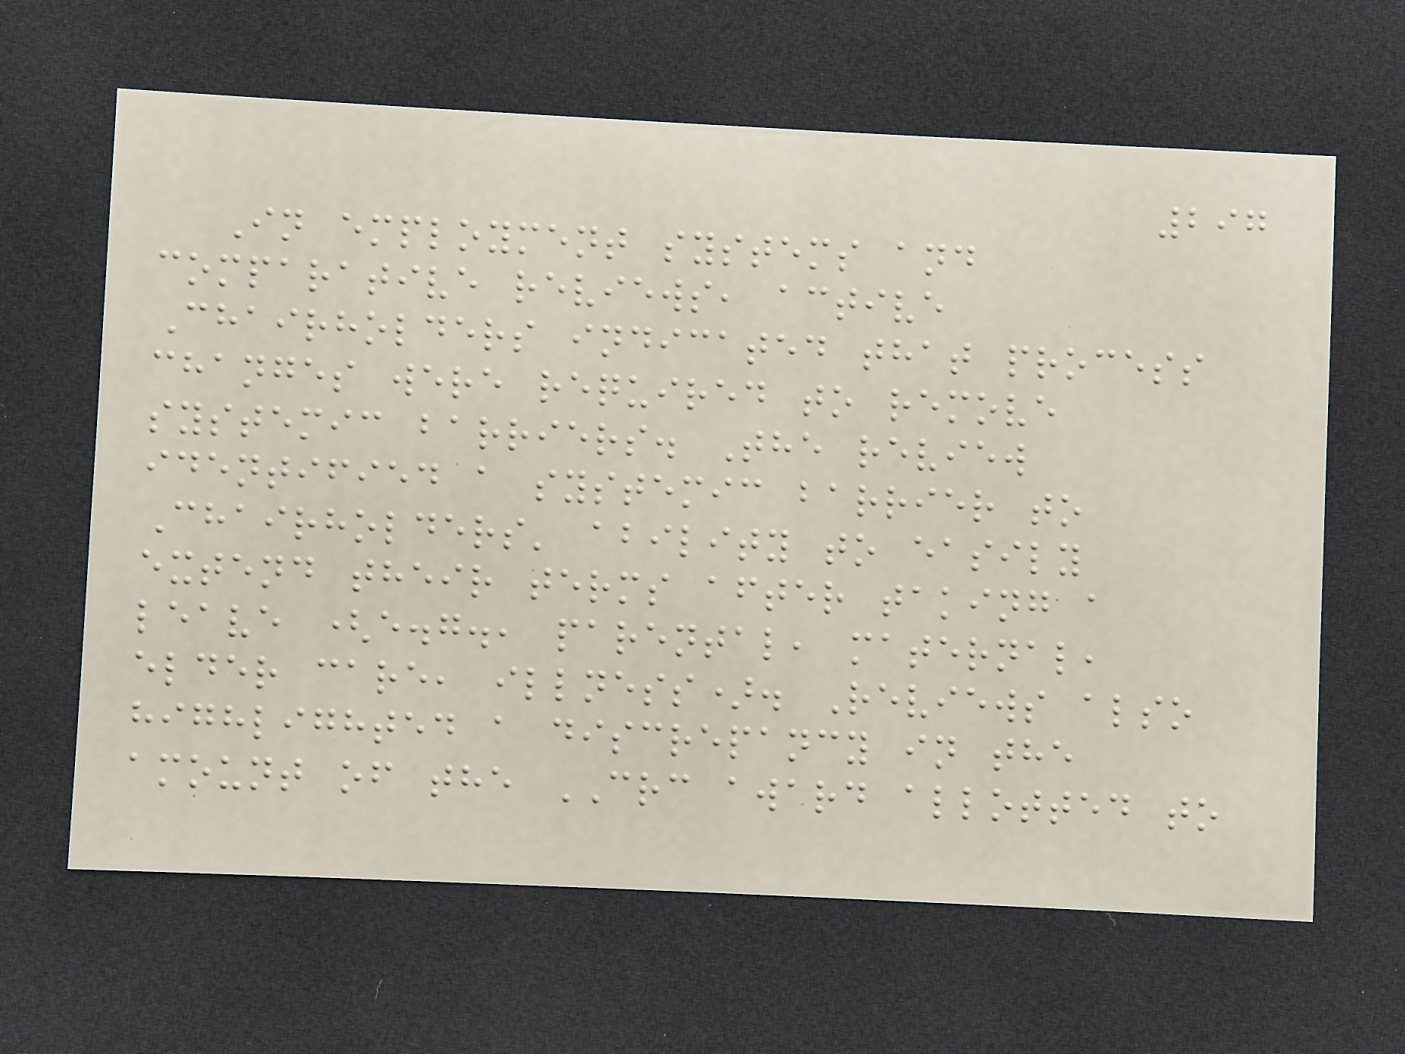297
In employment systems and
comparative reviews, active
Chairholders indicated that process
changes were required to remove
systemic barriers. The review
identified a systemic barrier to
Chairholders' ability to easily
extend their terms after taking a
leave (e.g., parental, maternal,
elder care, illness). Reviews also
highlighted a discrepancy in the
amount of the CRC award allotted to
